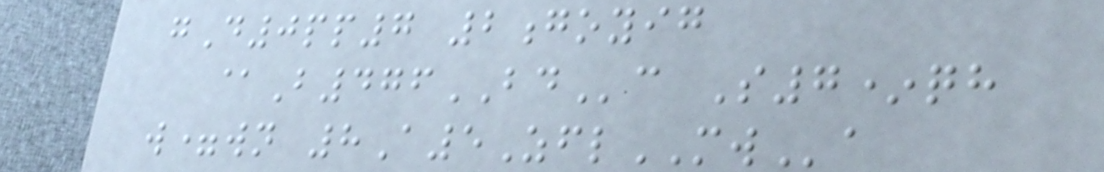gD0pp7 2goyig
@B476BDc S7*qh
w=wn 8A5ZflMWa
